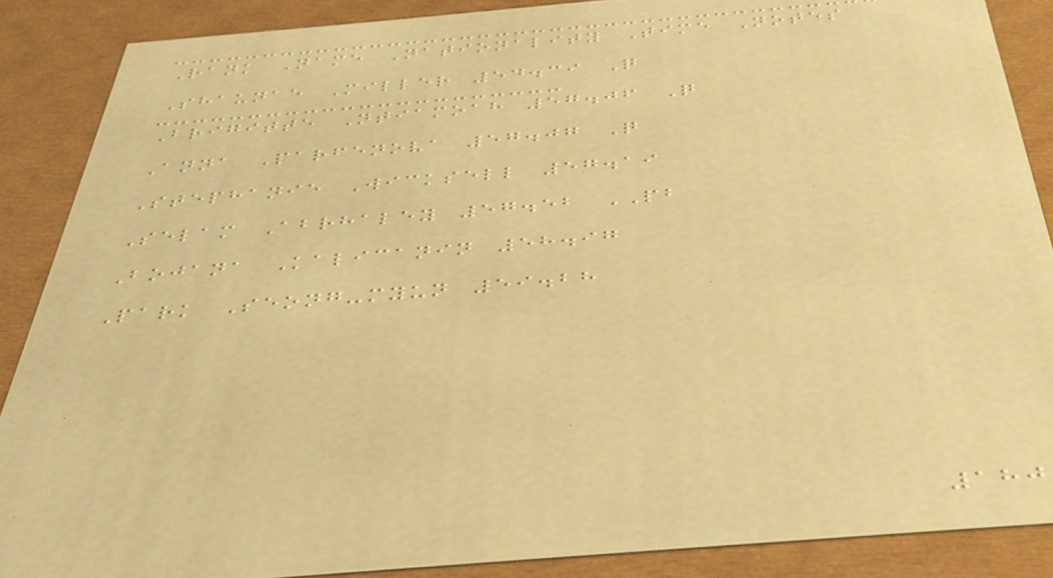Rank Name Nationality Time Notes
Shaunae Miller 54.39 Q
Brigitte Ntiamoah 57.06 Q
Anna Parfenova 57.07 Q
Stephanie Wicksell 57.19
Selam Abrhaley 57.52 PB
Bojana Kalicanin 58.97
Park Seong-myun 59.28
180
